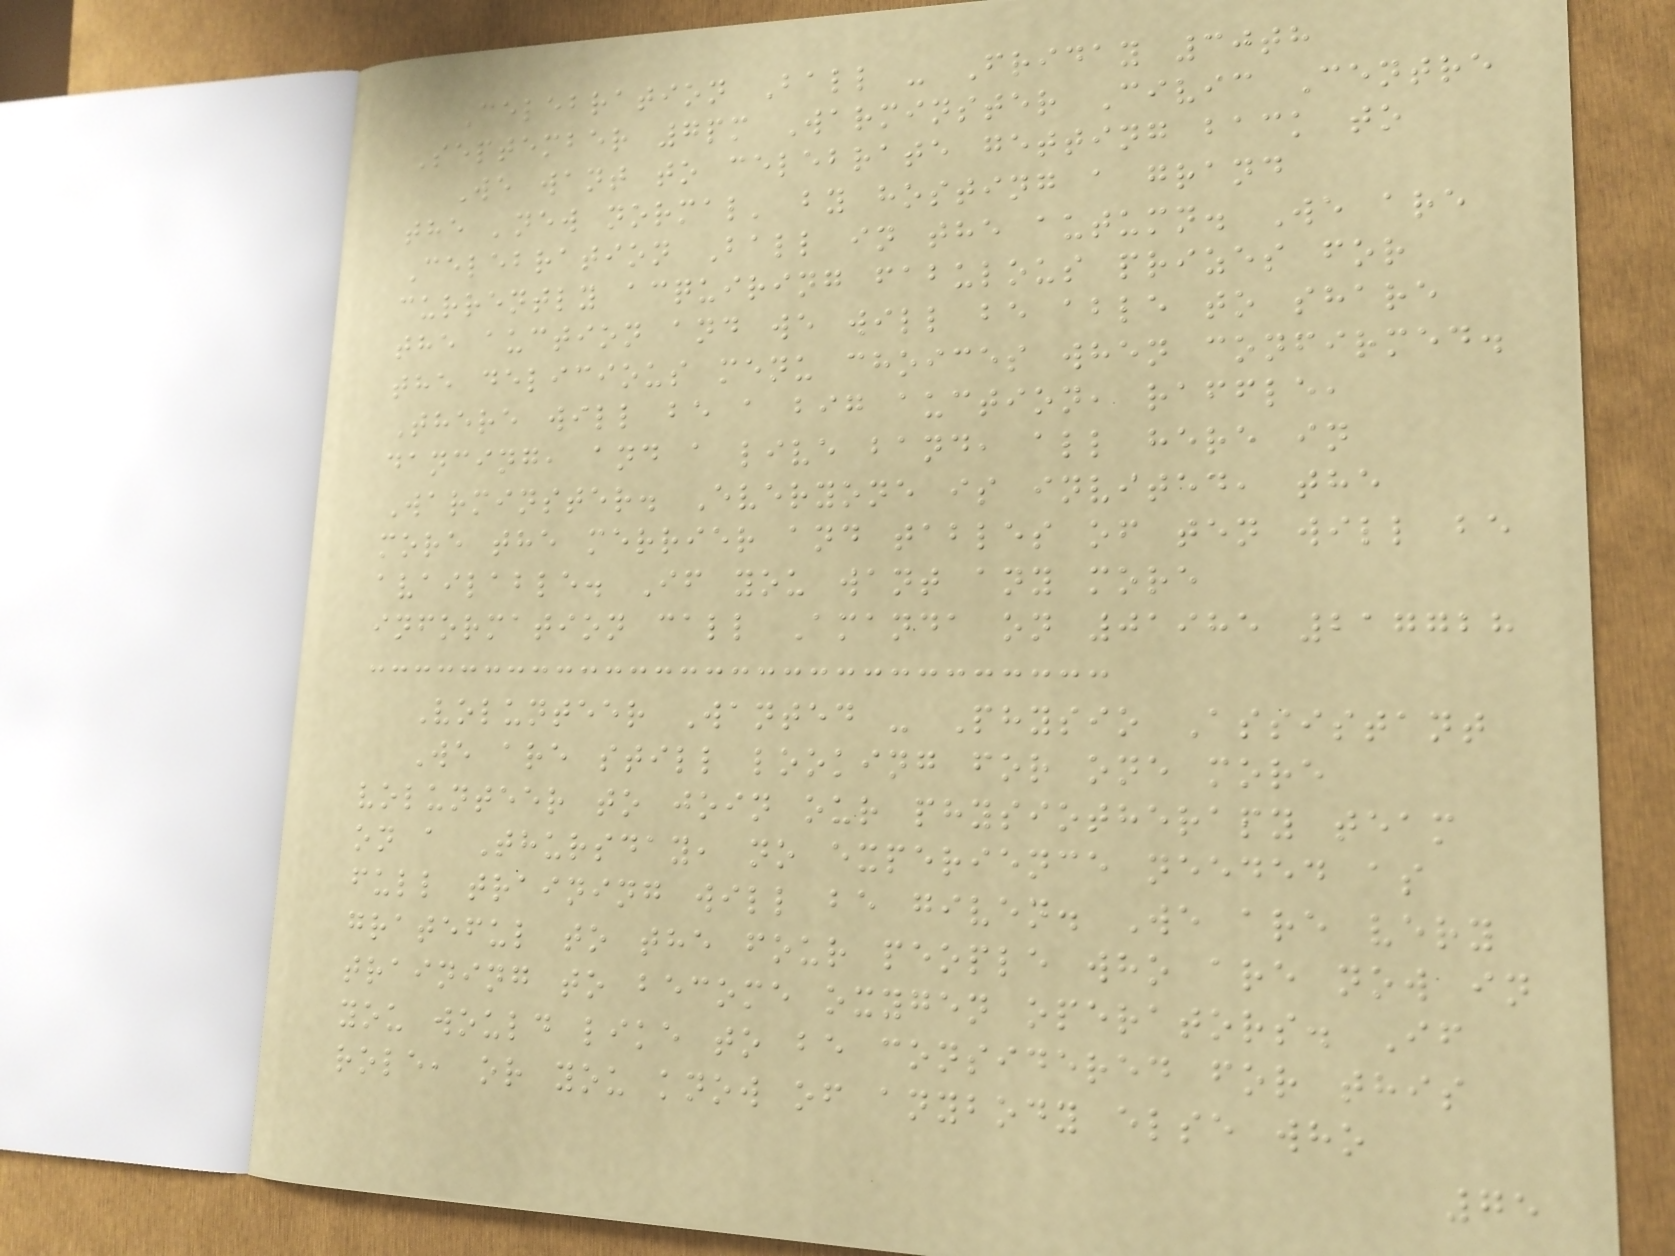Celebration Ball - Friday 30th
September 7pm Warminster Civic Centre
We want to celebrate getting back to
the 'new normal' by hosting a grand
Celebration Ball in the autumn. We are
currently acquiring fabulous prizes for
the auction and we will be able to share
the delicious menu choices when confirmed.
There will be a big auction, raffle,
dancing, and a live band, all here in
Warminster. Everyone is invited, the
more the merrier and tables of ten will be
available. If you want any more
information call Amanda on 01985 217728
Volunteer Wanted - Physio Assistant
We are still looking for one more
volunteer to join our physiotherapy team
on a Thursday, no experience needed as
full training will be given. We are very
grateful to the four people who are now in
training to become oxygen operators. If
you would like to be considered for this
role, or you know of anybody else who
75
